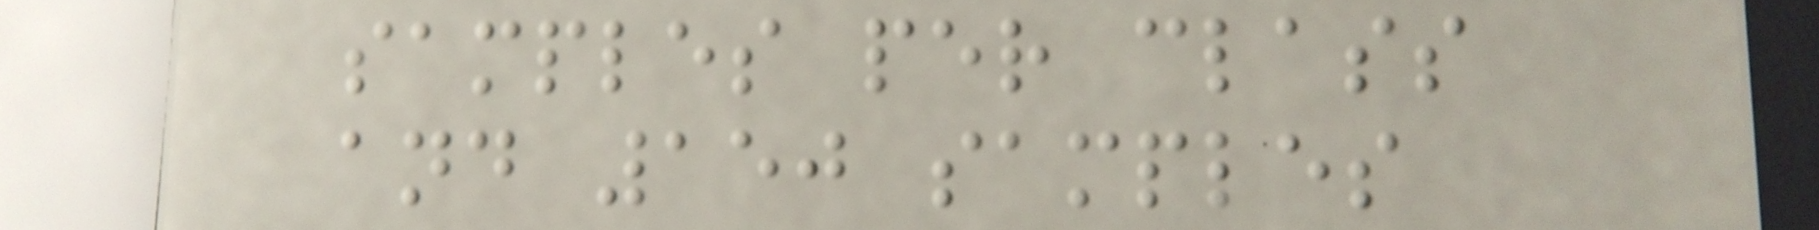samples per class
and 150 samples
